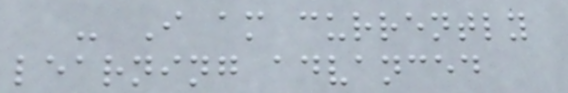- I am currently
learning advanced
